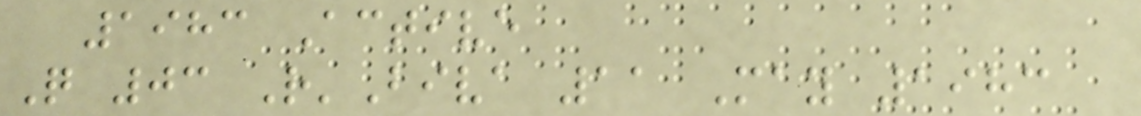1983 Active
Q 03 R'Biva 11 May 1983
